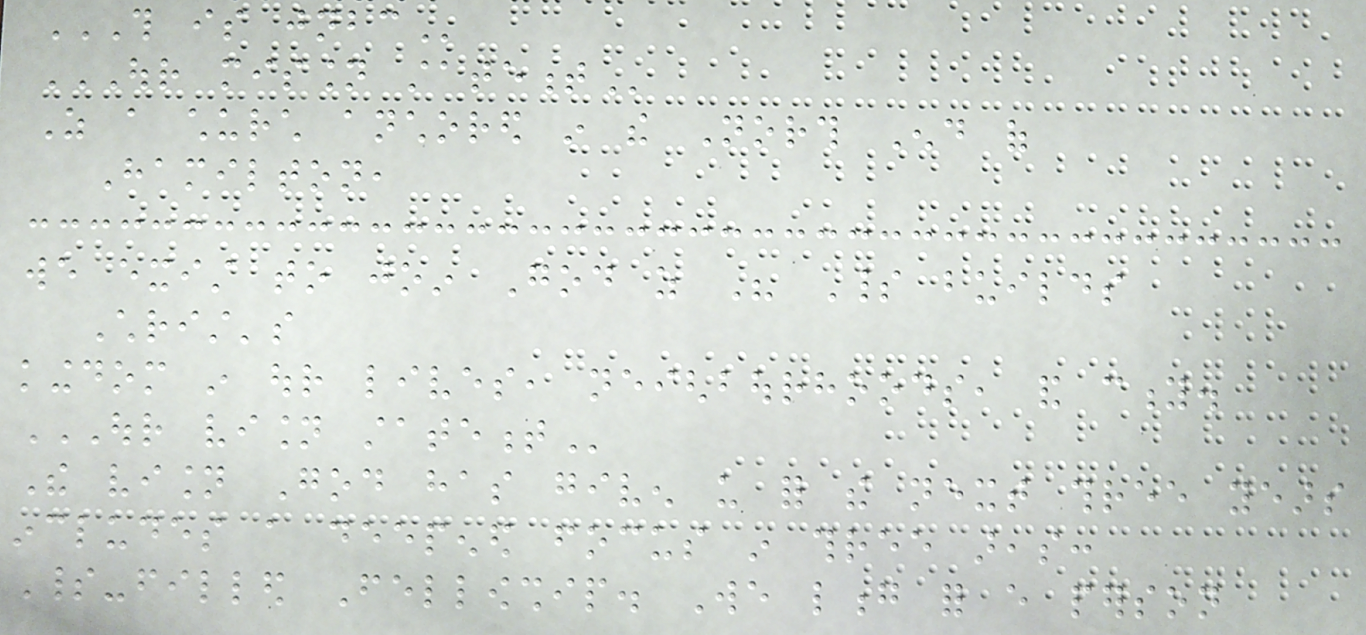THIS IS JNBC
OUR MISSION STATEMENT
As a church anchored in the North End of
Hamilton,
we exist to join God as His Spirit builds
Christ's
kingdom in our lives, neighbourhoods, and city.
OUR VISION STATEMENT
The vision God has given us for the next three years
includes a deepened focus in three areas:
Spirit-filled Fellowship. We long for every person
